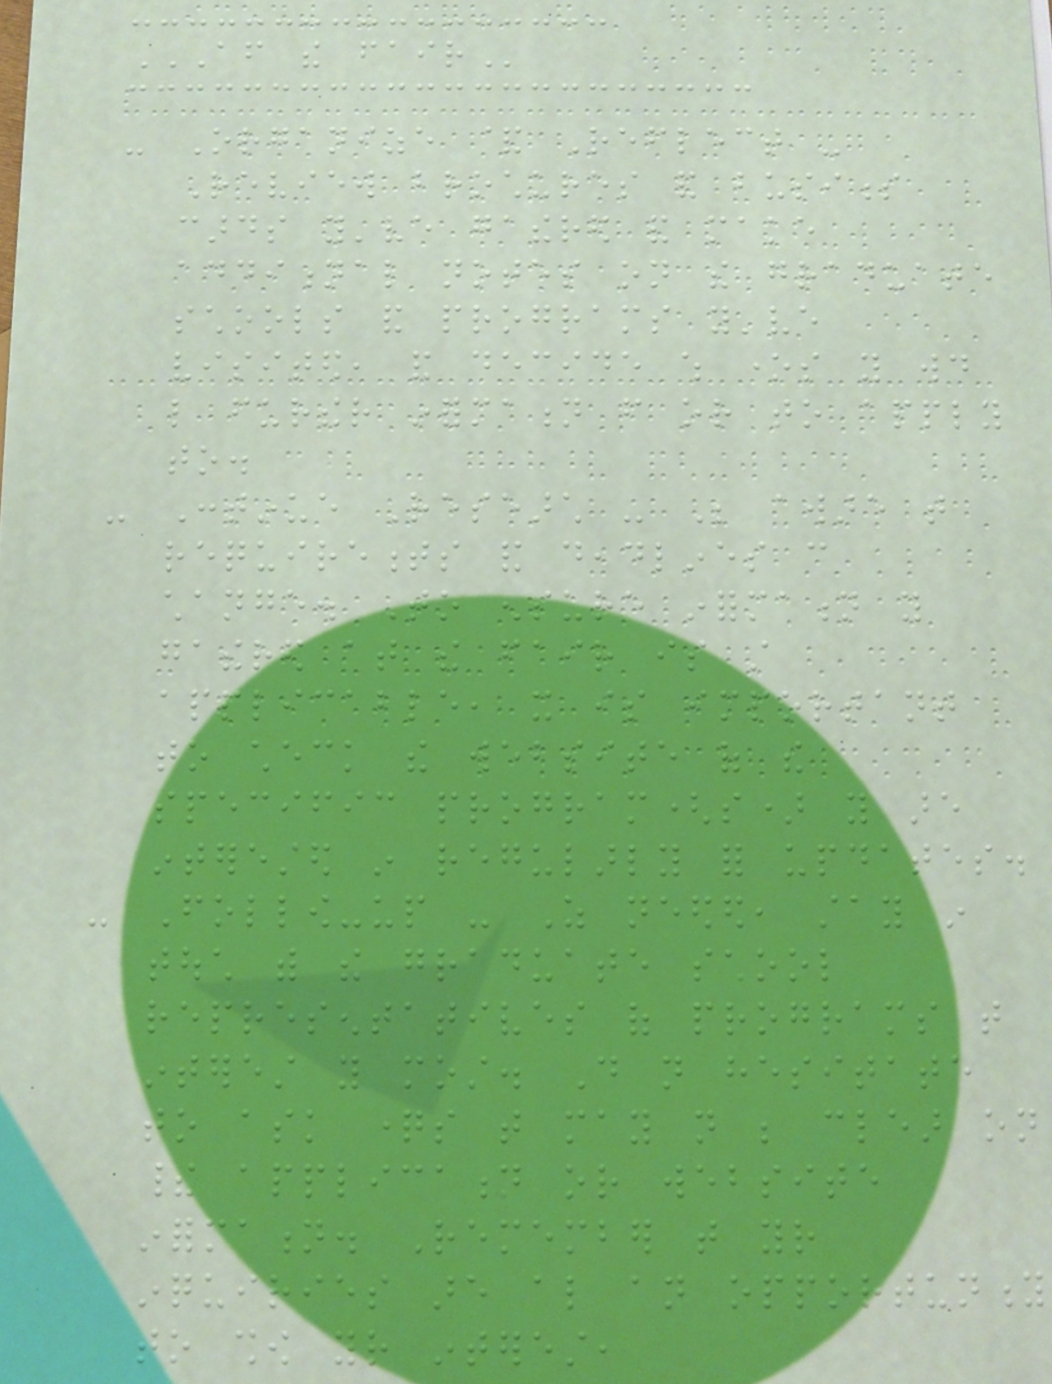AFTER THE FAIR
- Organize & Reflect -
Review brochures and business
cards you've gathered and make
additional notes on the graduate
schools and programs you've
visited, and decide which ones you would
like further information from or to apply
to.
- Continue Research - Be aware that
requirements and deadlines can
change. To ensure information you
gathered at the fair is still
applicable, it is important
to check the website of the
specific program(s) you are
interested in regularly for updates.
- Follow-up - As needed, stay in
touch with the graduate school
representatives of programs that
interest you most. Do not hesitate
to ask questions that may not be clear on
their application or website
information. Remember that your
inquiries are also an opportunity
to show your interest,
